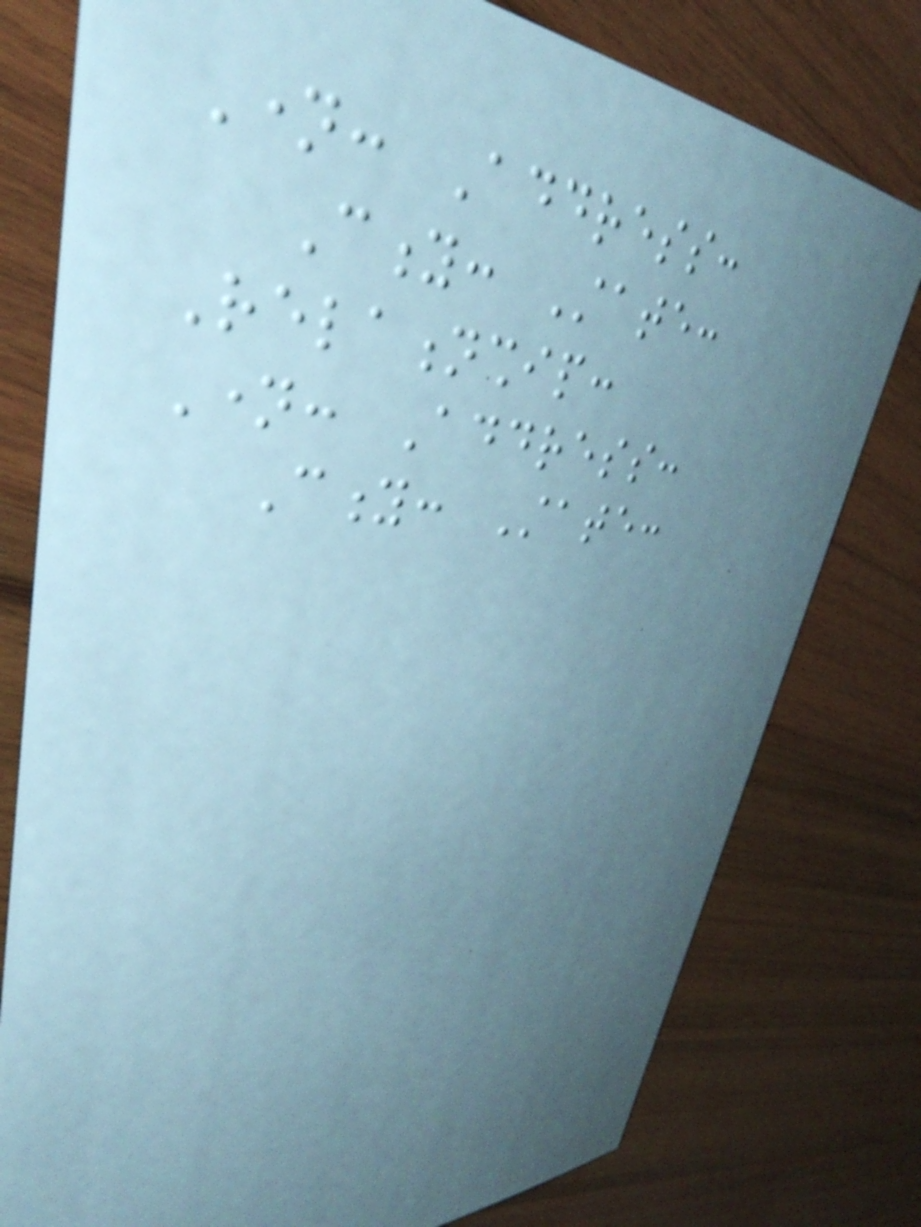Name: Address:
City: State:
Relationship:
Name: Address:
City: State:
